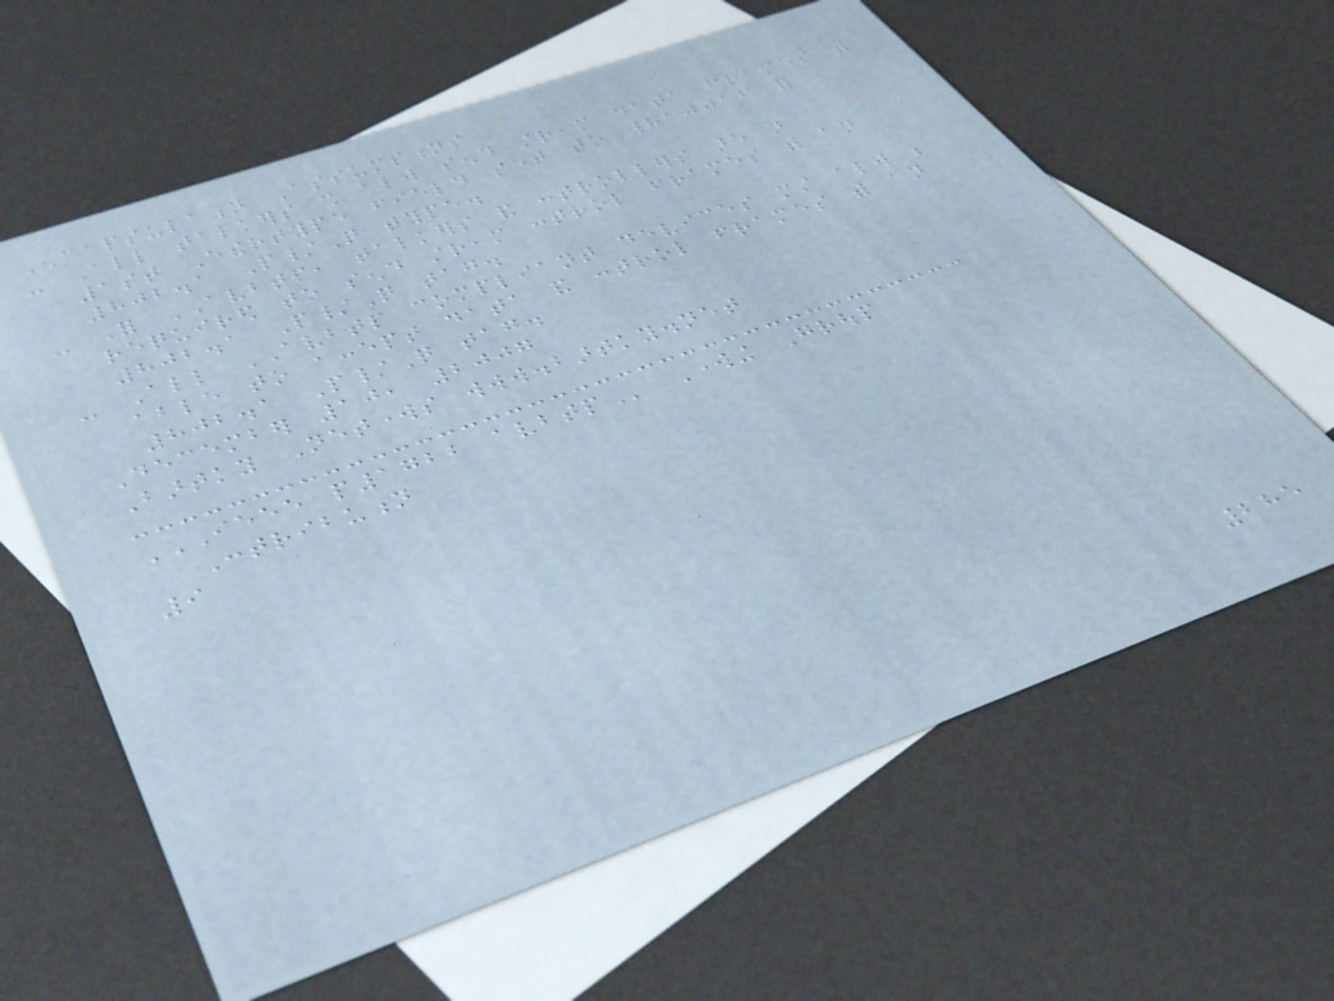Encapsulation Assumptions
- All talkers shall always send stream data frames with
1st Ethertype field set to 810016 for
802.1 P/Q type.
- For AVBTP, talkers and controllers are not
required to send stream control frames with an
802.1 P/Q tag.
- All AVBTP compliant devices must always be
able to accept data and control frames with an
802.1 P/Q tag.
December 10, 2007
Bartky Networks www.bartky.net
IEEE P1722 AVBTP Working Group
Contribution
9
285
